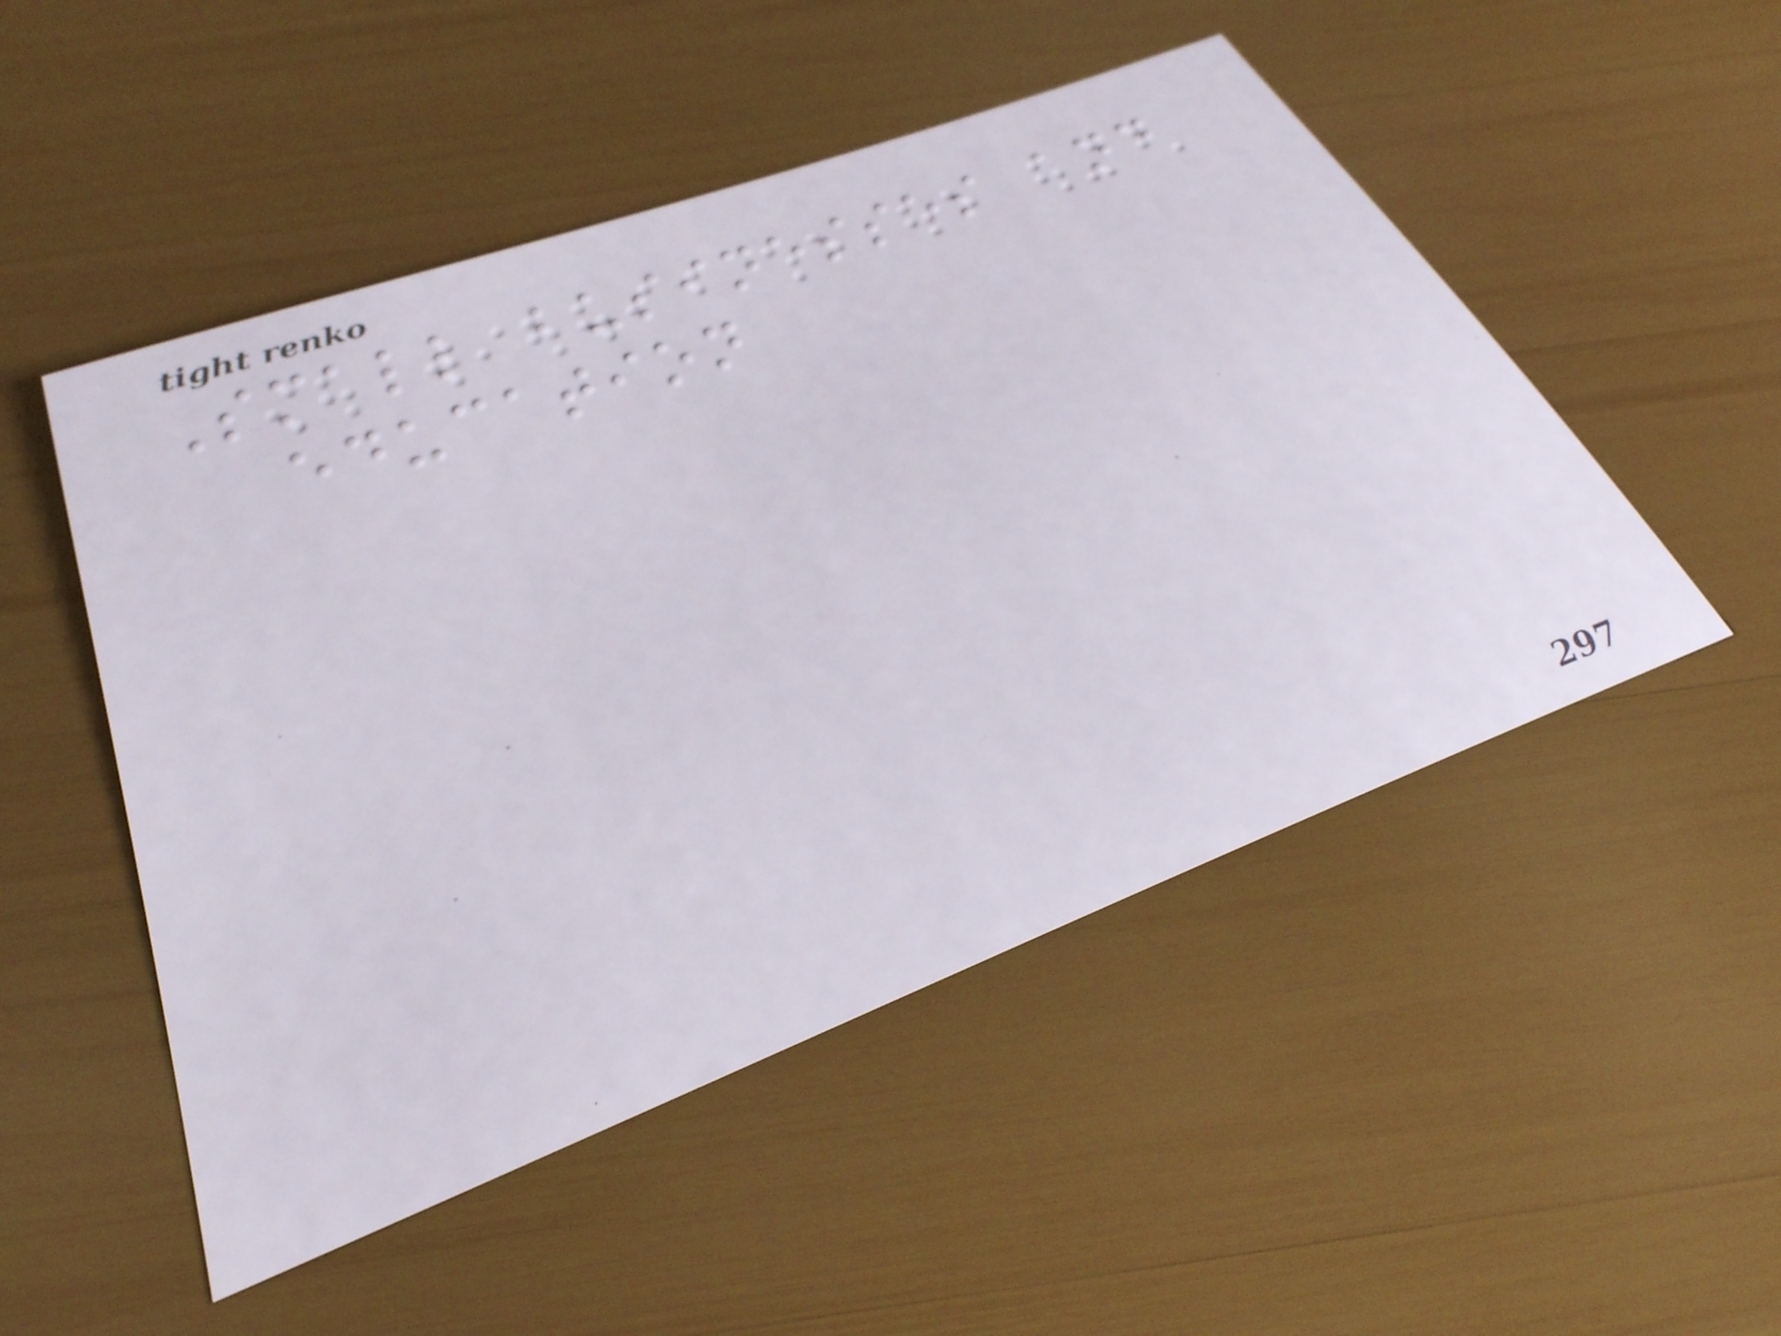Small businesses and
education
